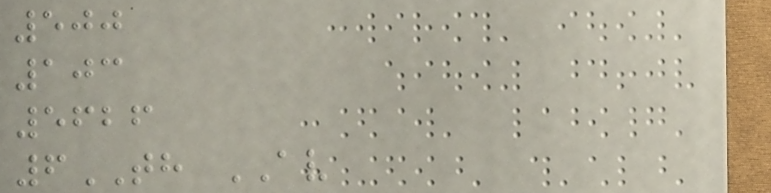500
103
5626
6TH AV
